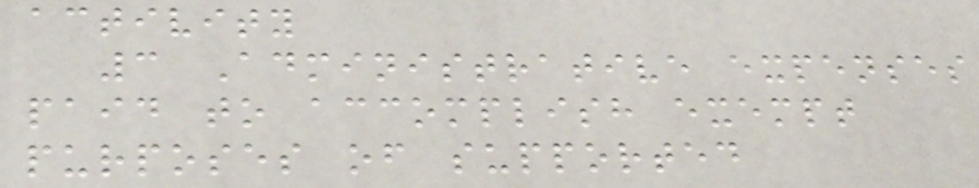activity
3 Administrative expenses
paid to accomplish exempt
purposes of supported
